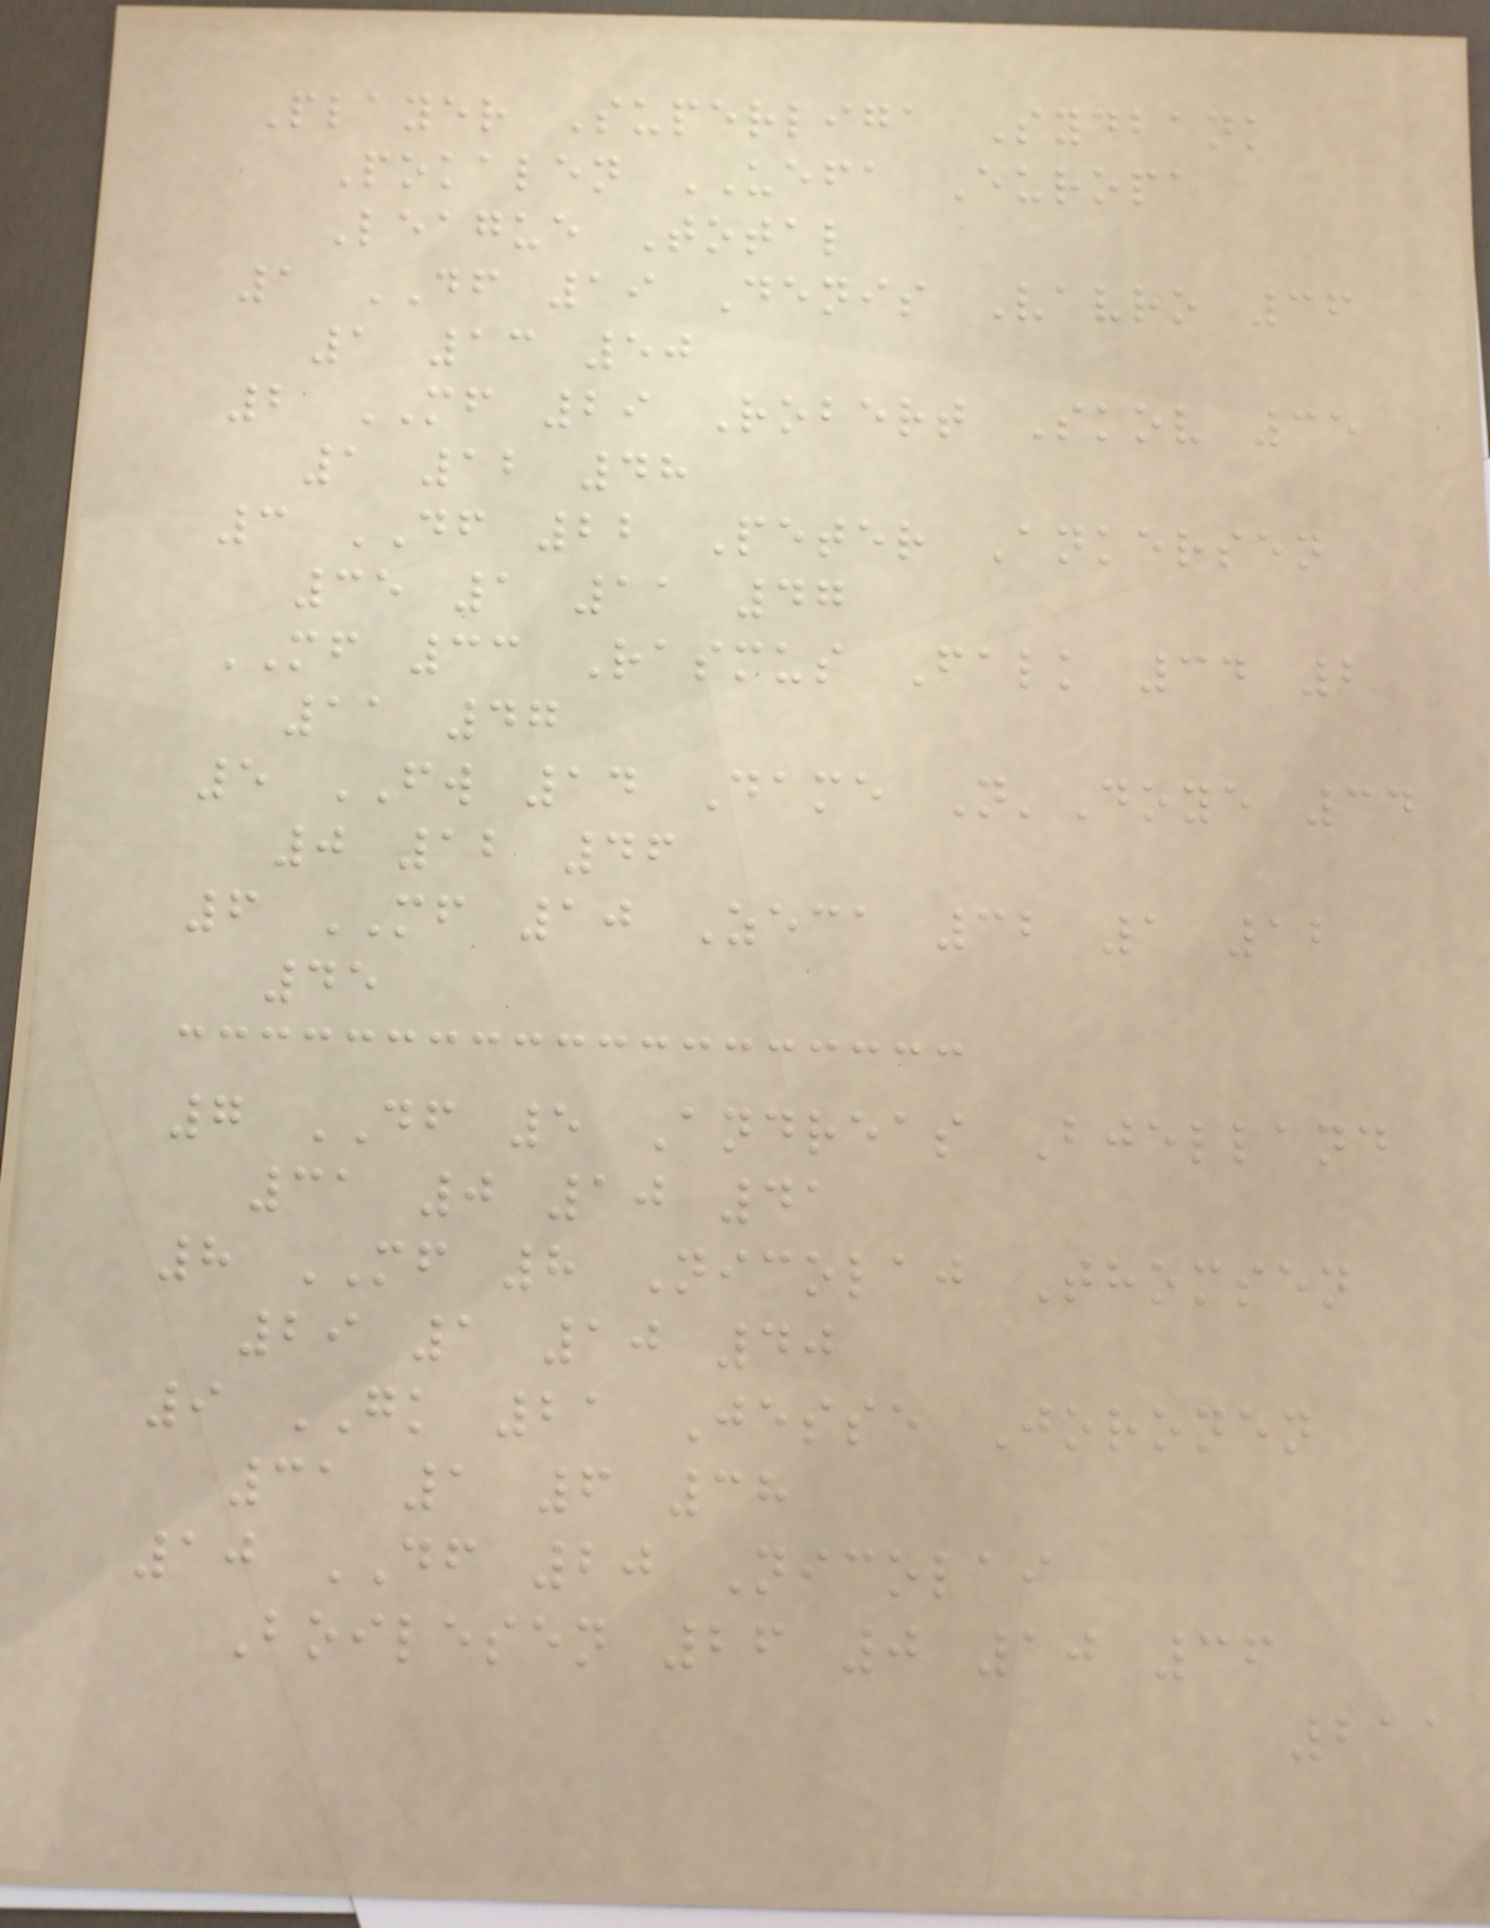Player Superliga Sydbank
Pokalen UEFA Europa
League Total
1 DF 19 Denis Vavro 36
1 13 50
2 MF 29 Robert Skov 35
1 12 48
3 DF 22 Peter Ankersen
35 1 11 47
MF 33 Rasmus Falk 34 2
11 47
5 FW 14 Dame N'Doye 34
0 12 46
6 MF 10 Zeca 32 1 12
45
7 DF 5 Andreas Bjelland
31 0 10 41
8 MF 8 Nicolaj Thomsen
29 1 10 40
9 GK 21 Jesse Joronen
31 1 6 38
10 DF 20 Nicolai
Boilesen 26 0 10 36
211
